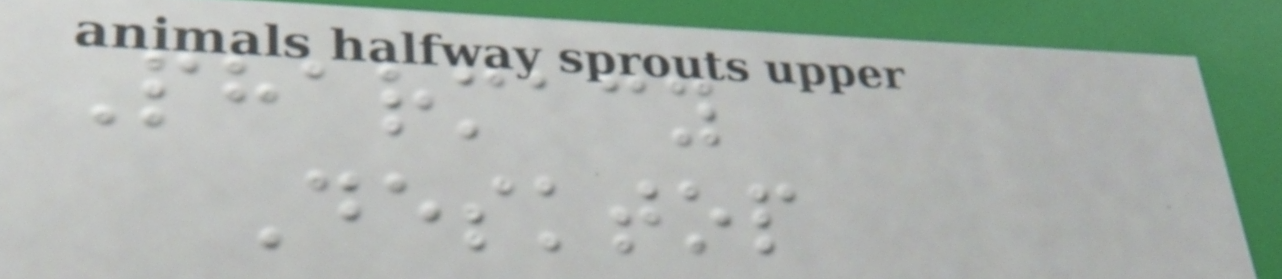Pharmacy
Desktop
